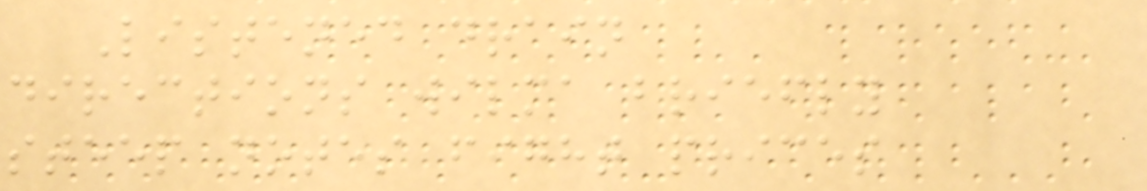Listened drain
directions wilma briefly
steep notes fight prices
